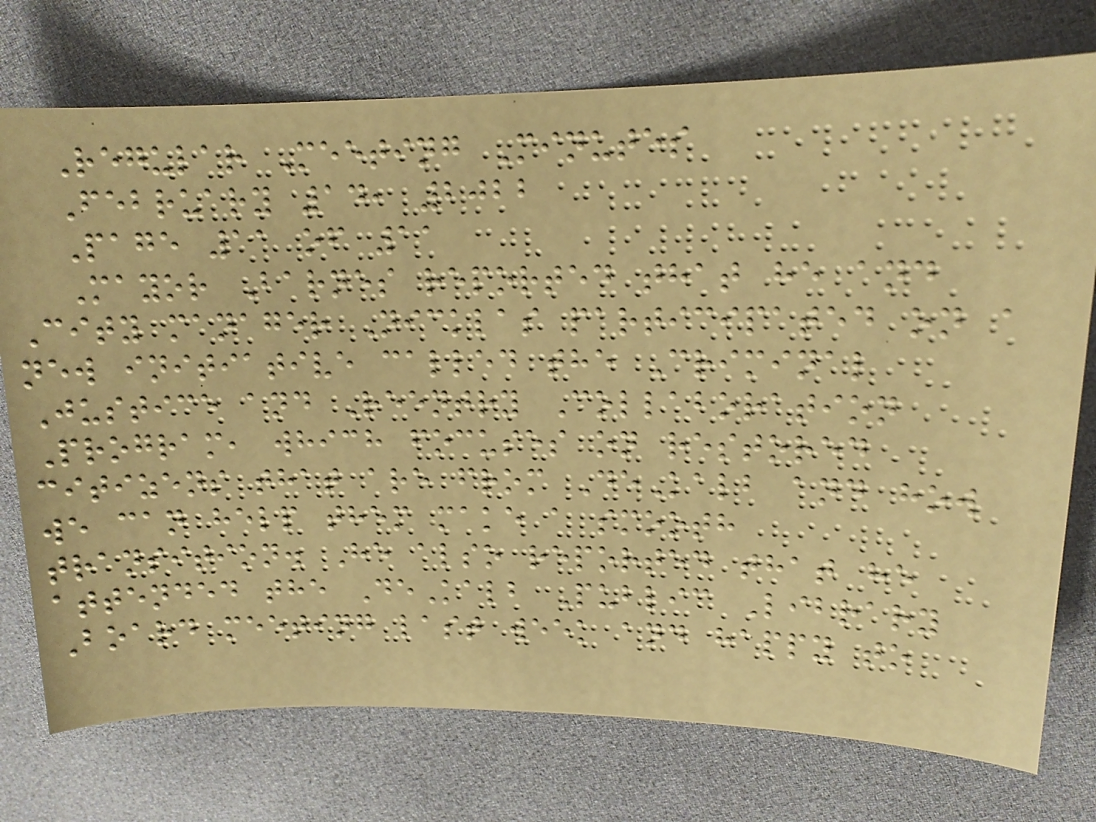Regular Meeting Minutes
February 14, 2022
Page 11 of 11
Mayor Barnes reported that he and
City manager Nicklas participated on a
new initiative called the Criminal
Justice and Reentry Collaboration
Program, which focuses on restored
citizens that are from DeKalb and how
we can help them make a smooth
transition. He also reported that he
attended the DeKalb Public Library
Board meeting last week and happy to
